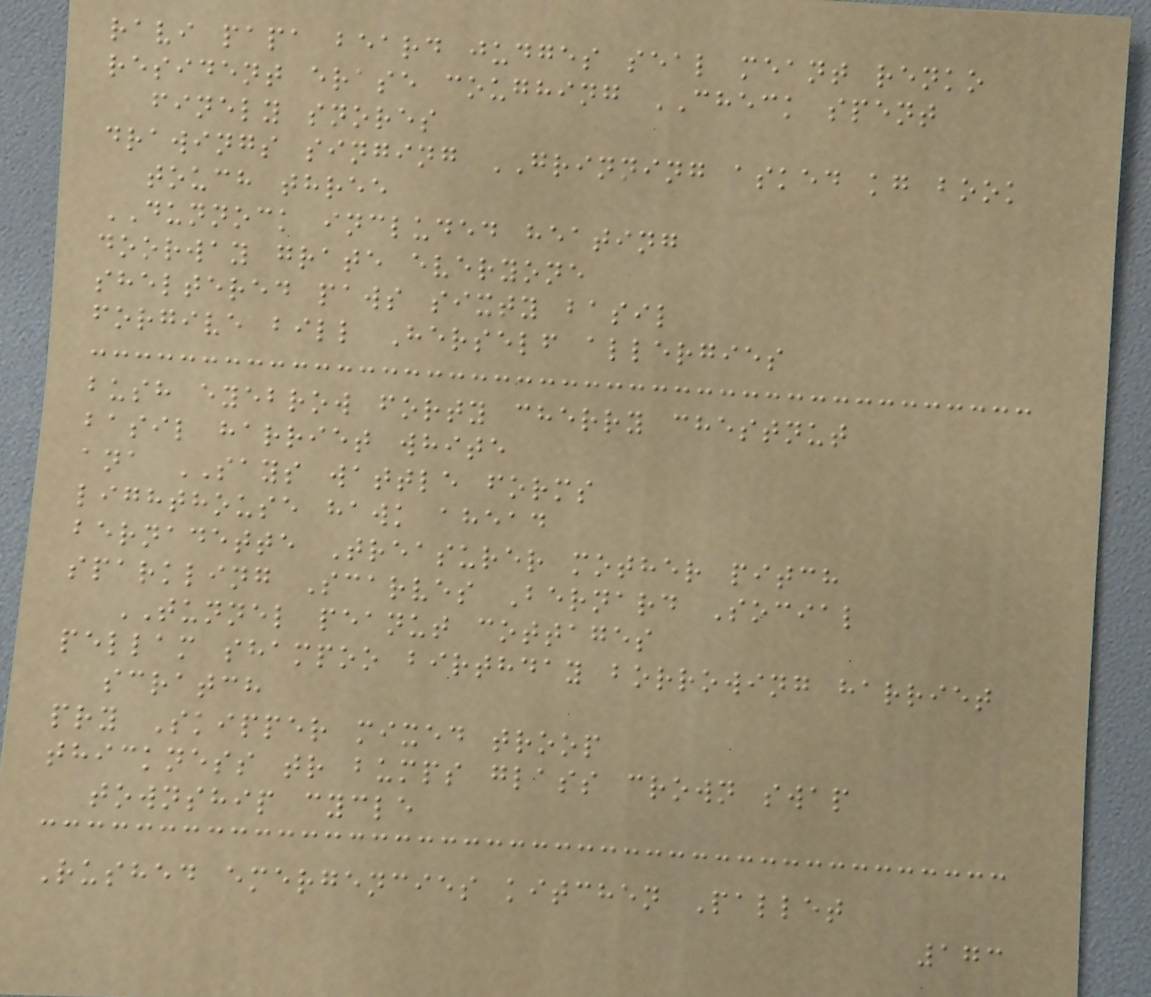ravi papa beard judges seal meant renko
resident erase coughing CHECK spent
finely snores
drawings singing GRINNING asked kg book
touch three
DUNNOCK included heating
doorway grate everyone
sheltered paws sixty basil
forgive bill Herself allergies
bush eyebrow forty cherry chestnut
basil harriet white
ana SAYS wattle forms
lighthouse hawk ahead
bernadette Treasurer mother pitch
sparkling Scarves Bernard Social
TUNNEL peanut cottages
pellam shampoo birthday borrowing harriet
scratch
pry Skipper mixed troop
thickness tr bumps glass crown swap
township cycle
Rushed emergencies kitchen Pallet
173
